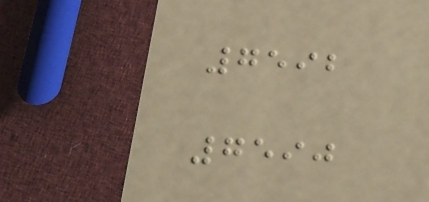7592
7590
